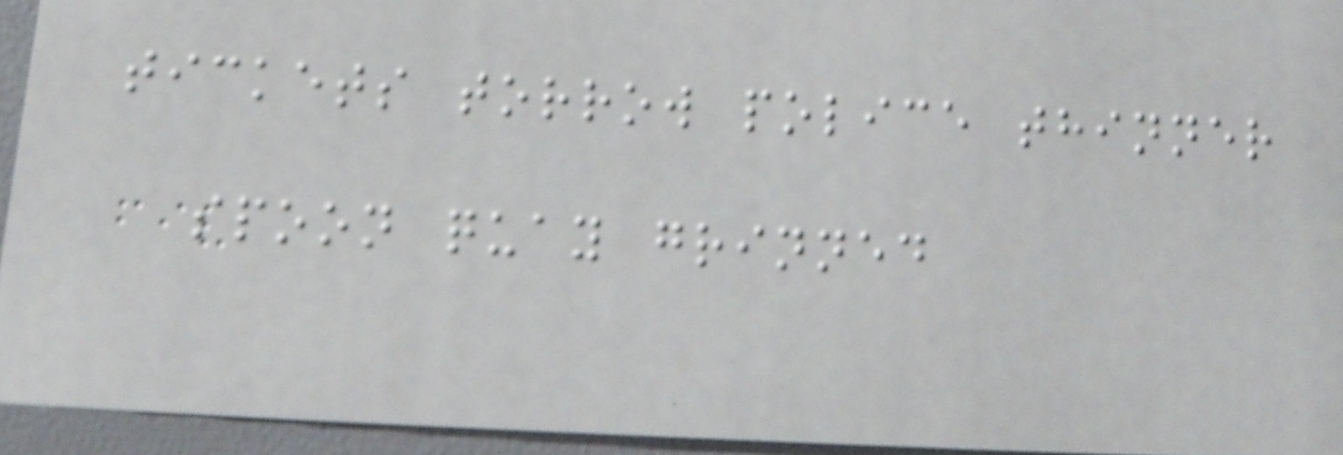tickets torrow police thinner
spoon quay grinned
